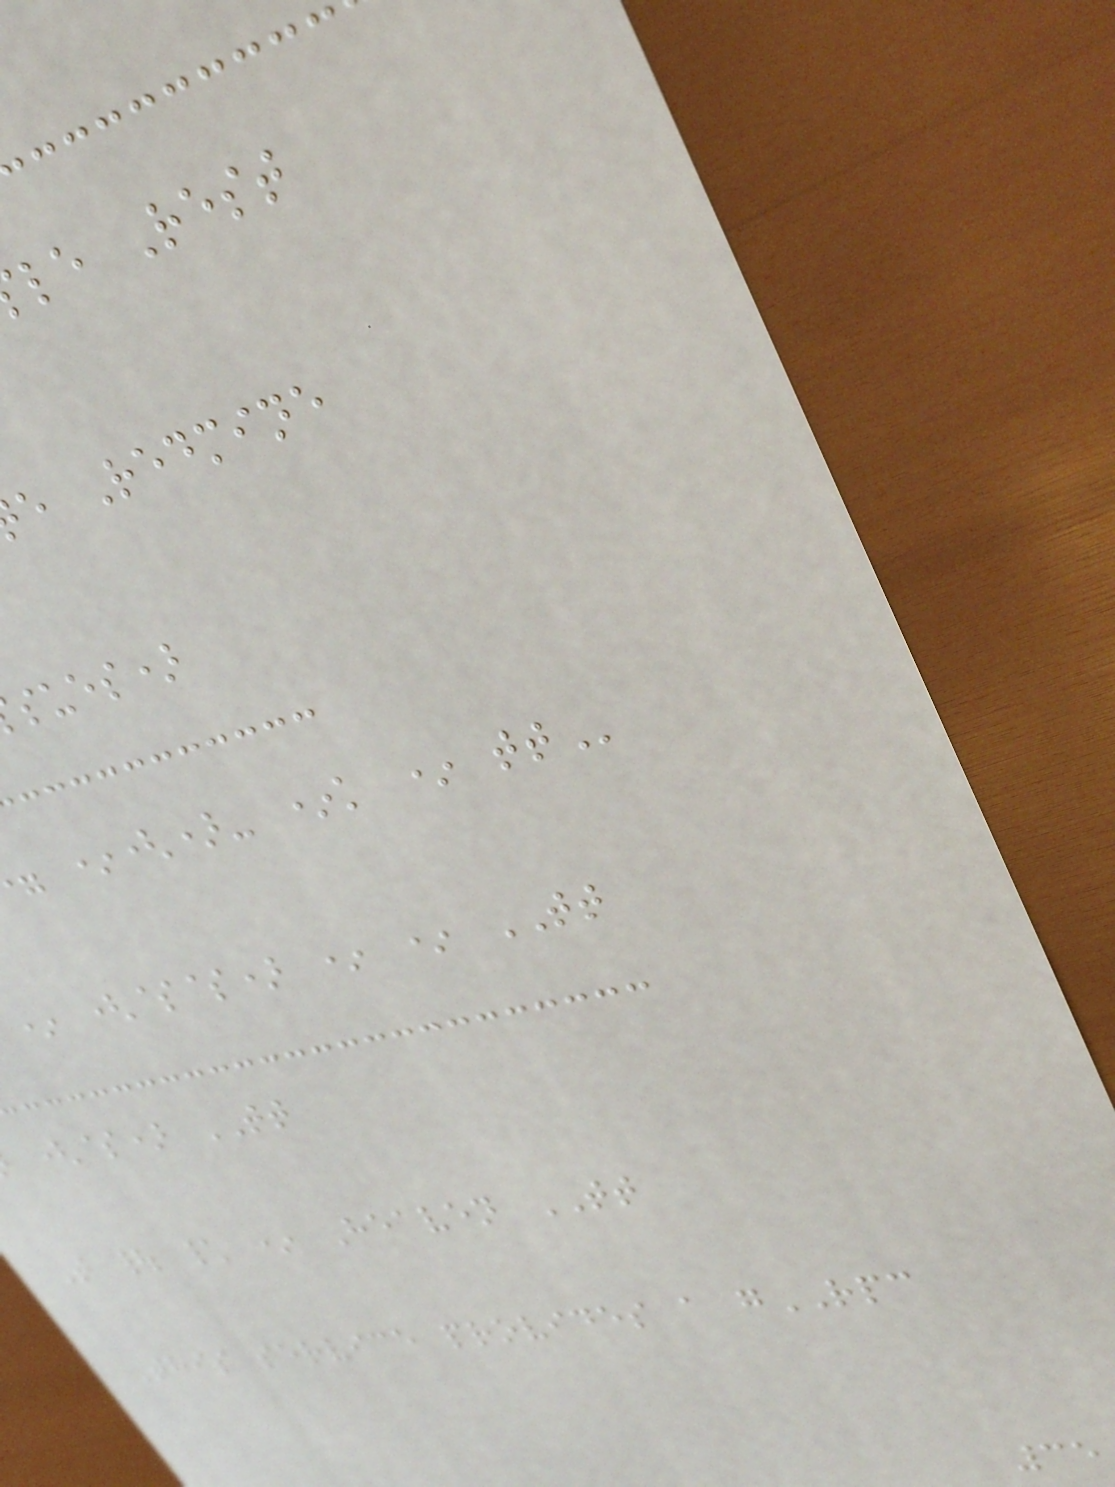le Rest
e Redmine
sues)
*()- *k *
* ($$) * * TT
($) TT
T | \ * Heaven TT
This service provides a gRPC
35
